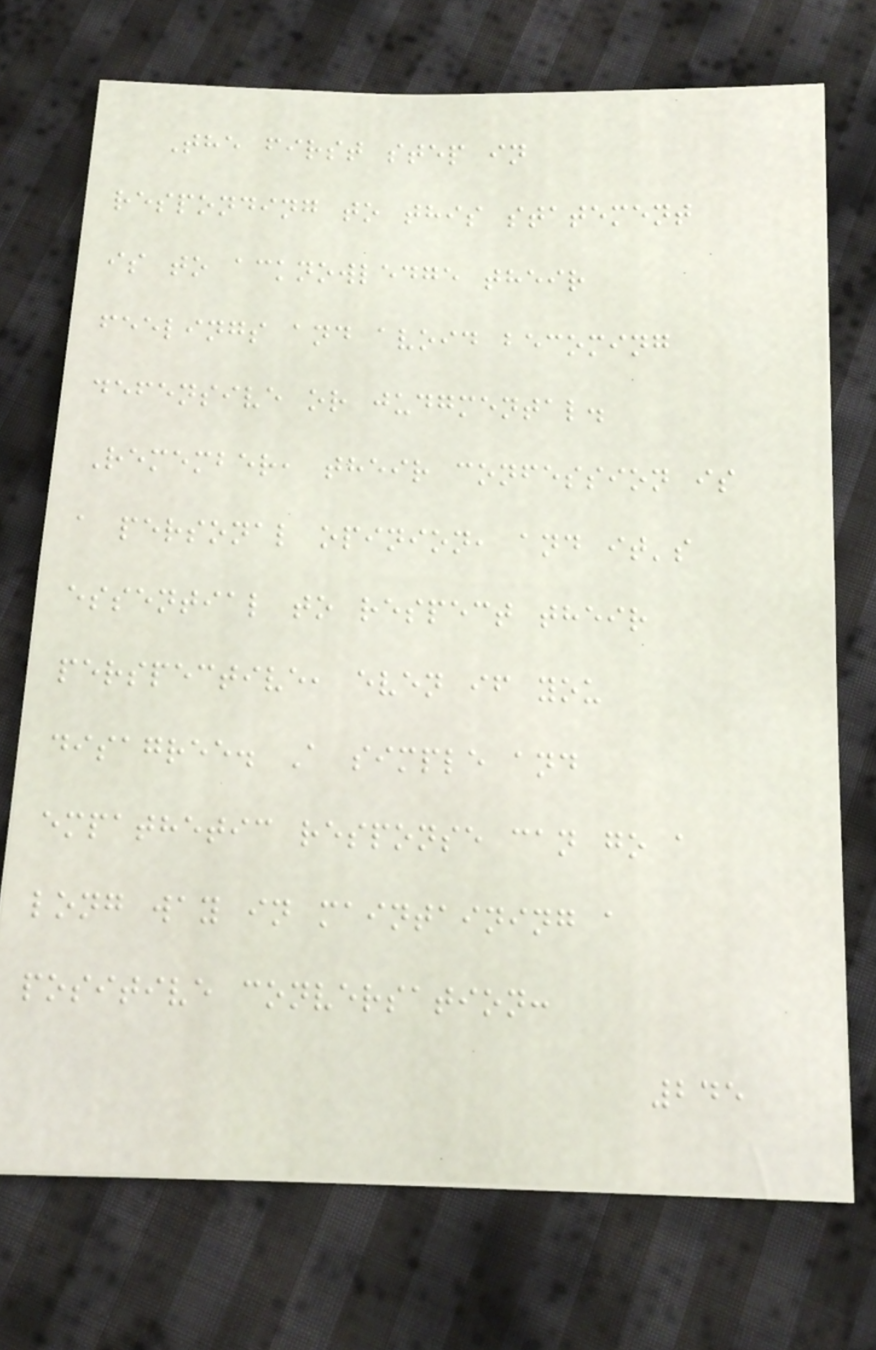The first step in
responding to this statement
is to acknowledge their
feelings and avoid becoming
defensive or judgmental.
Remember, their confession is
a personal opinion, and it's
essential to respect their
perspective, even if you
disagree. A simple and
empathetic response can go a
long way in maintaining a
positive conversation:
245
